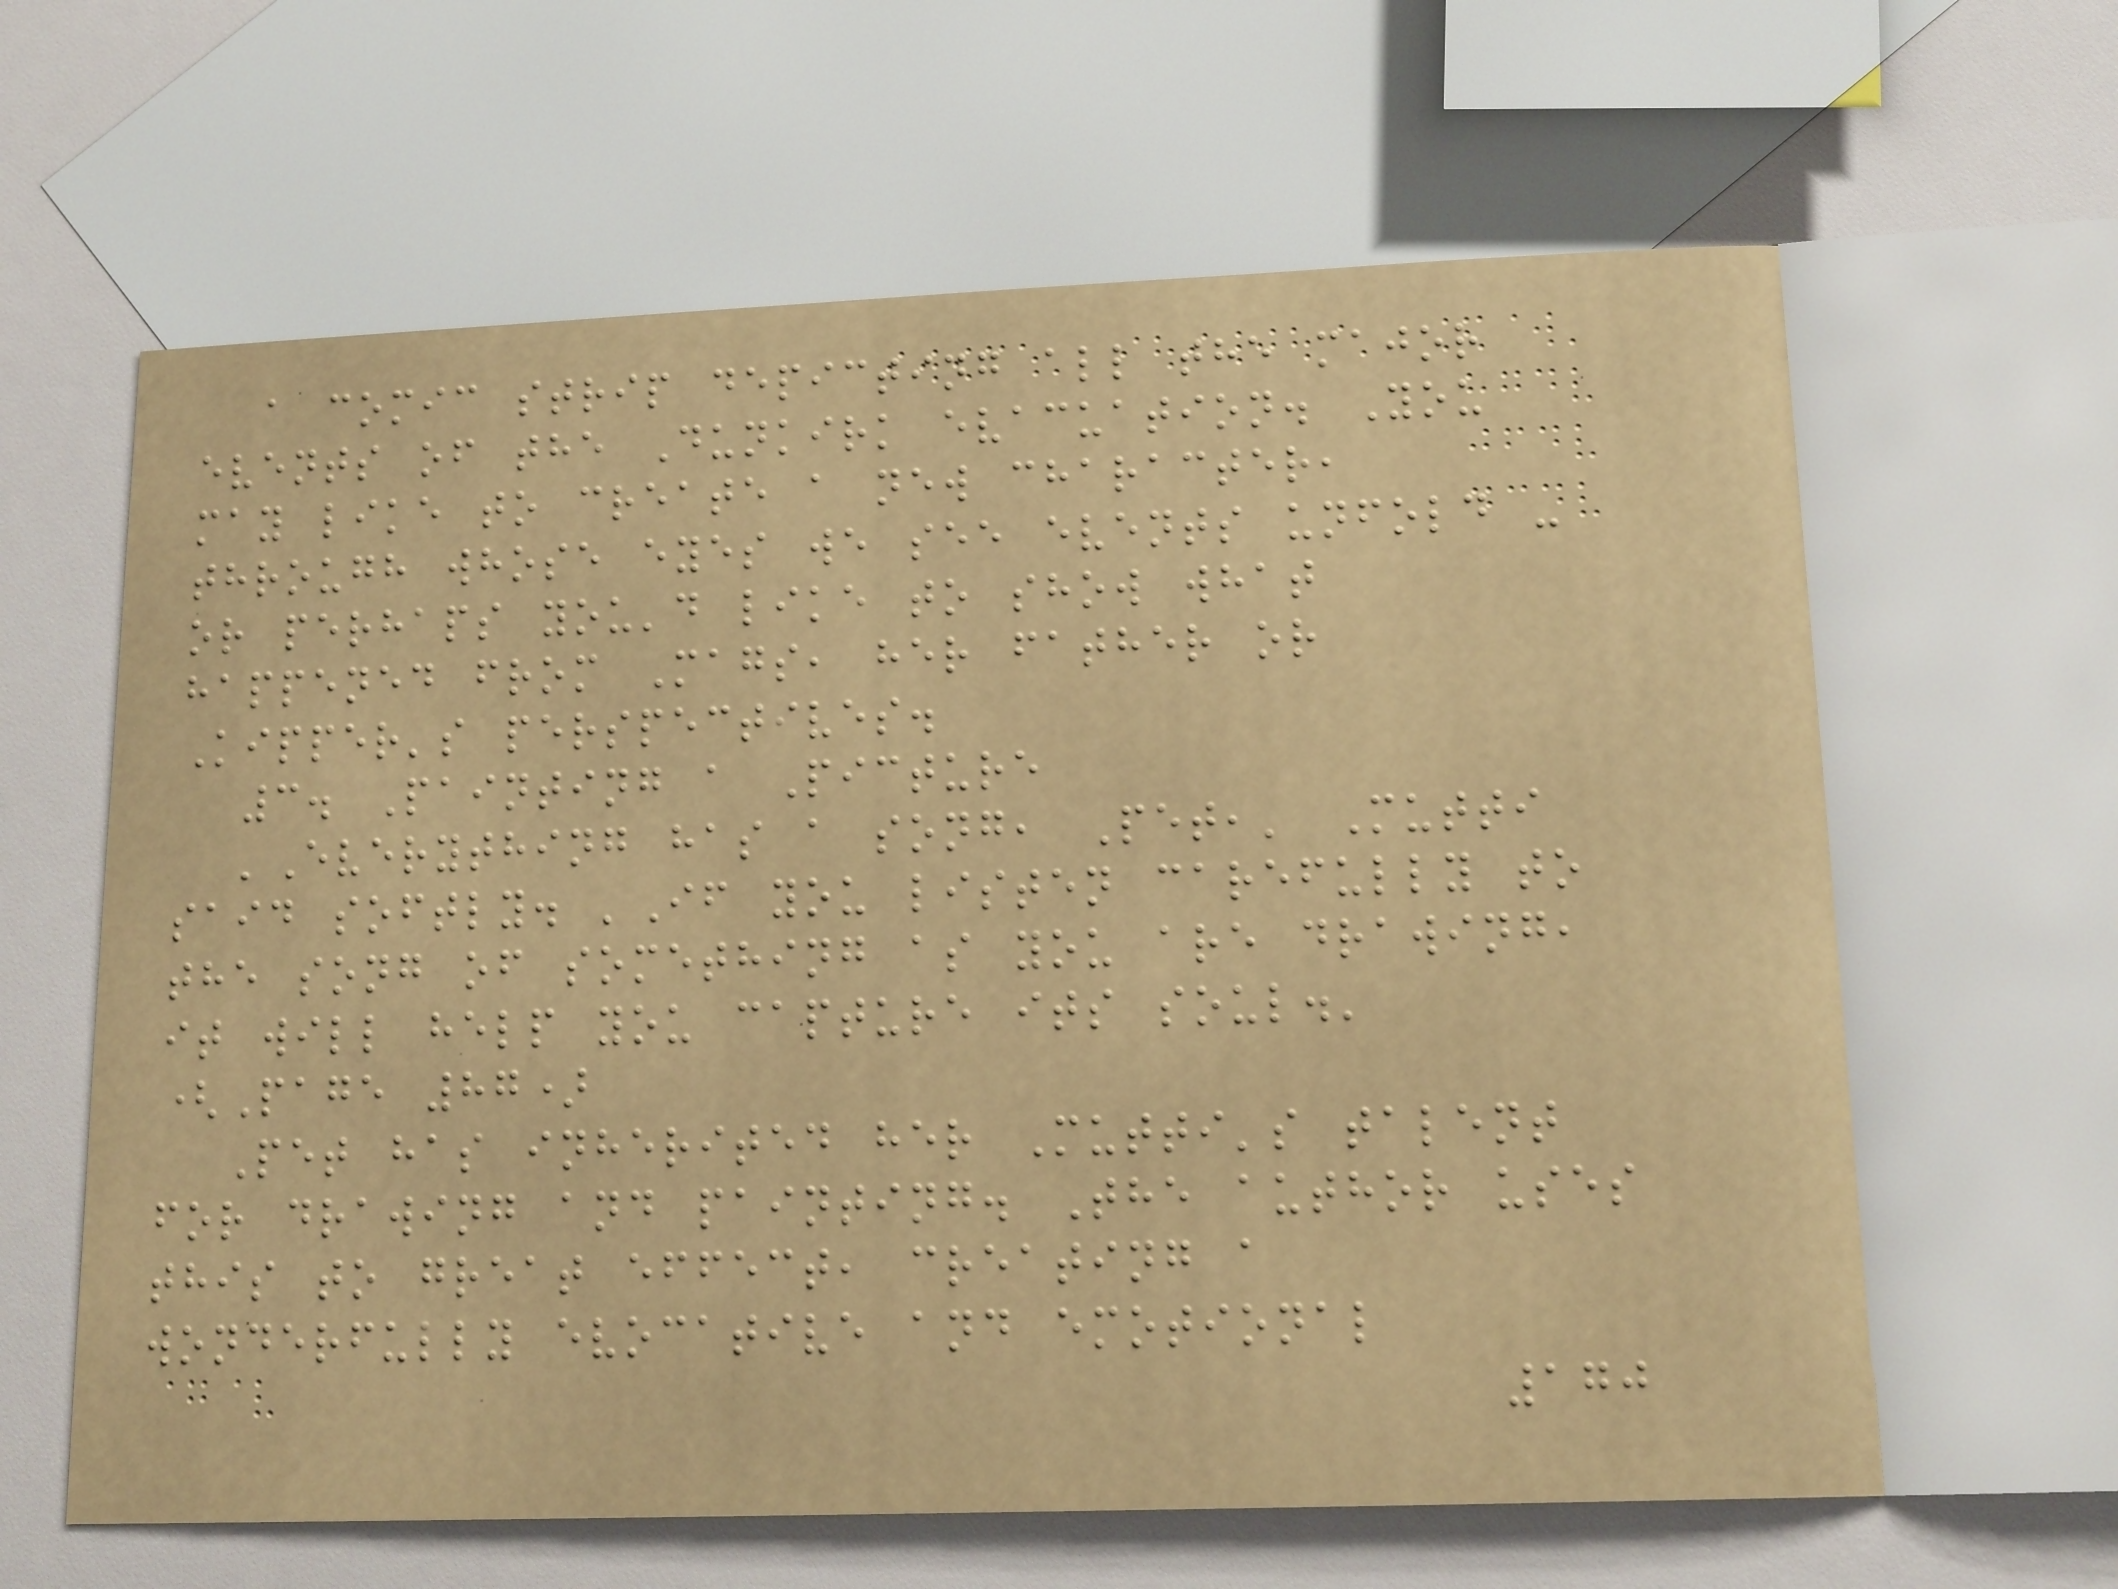a comic strip depicting all the major
events of the Dunkirk evacuation. You
may like to create a new character,
through whose eyes we see events unfold -
or perhaps you'd like to show what
happened from Mags, her father or
Kipper's perspectives.
3. Painting a Picture
'Everything has a song, Pet,' Mutti
said softly. 'If you listen carefully to
the song of something as you are drawing,
it will help you capture its soul.'
(Page 87)
Pet has inherited her Mutti's talent
for drawing and painting. The author uses
this to great effect, creating a
wonderfully evocative and emotional
170
